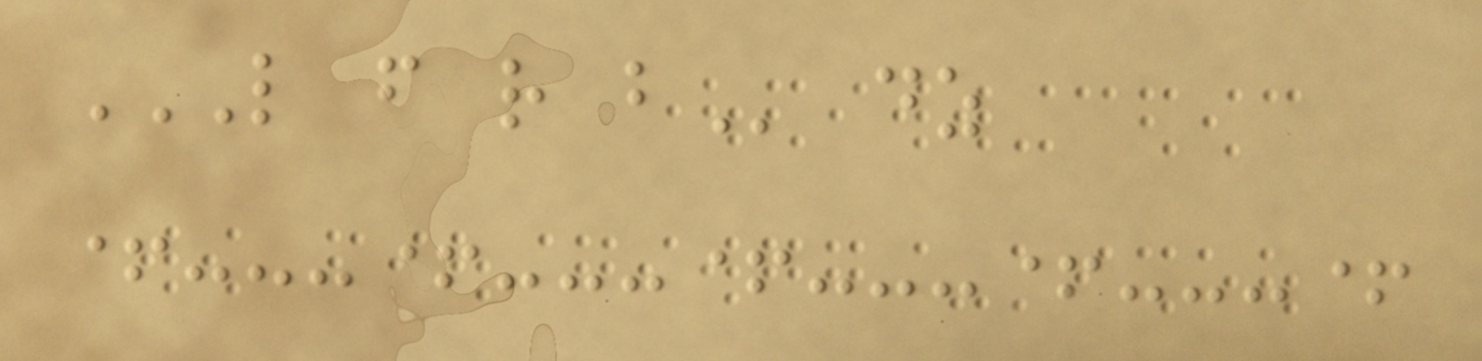L F R B dz
+---+---+---+---+
